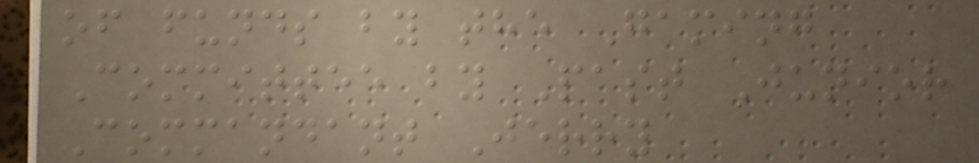of funds by the Gaming
Committee by Past Junior
Commandant Jerry
